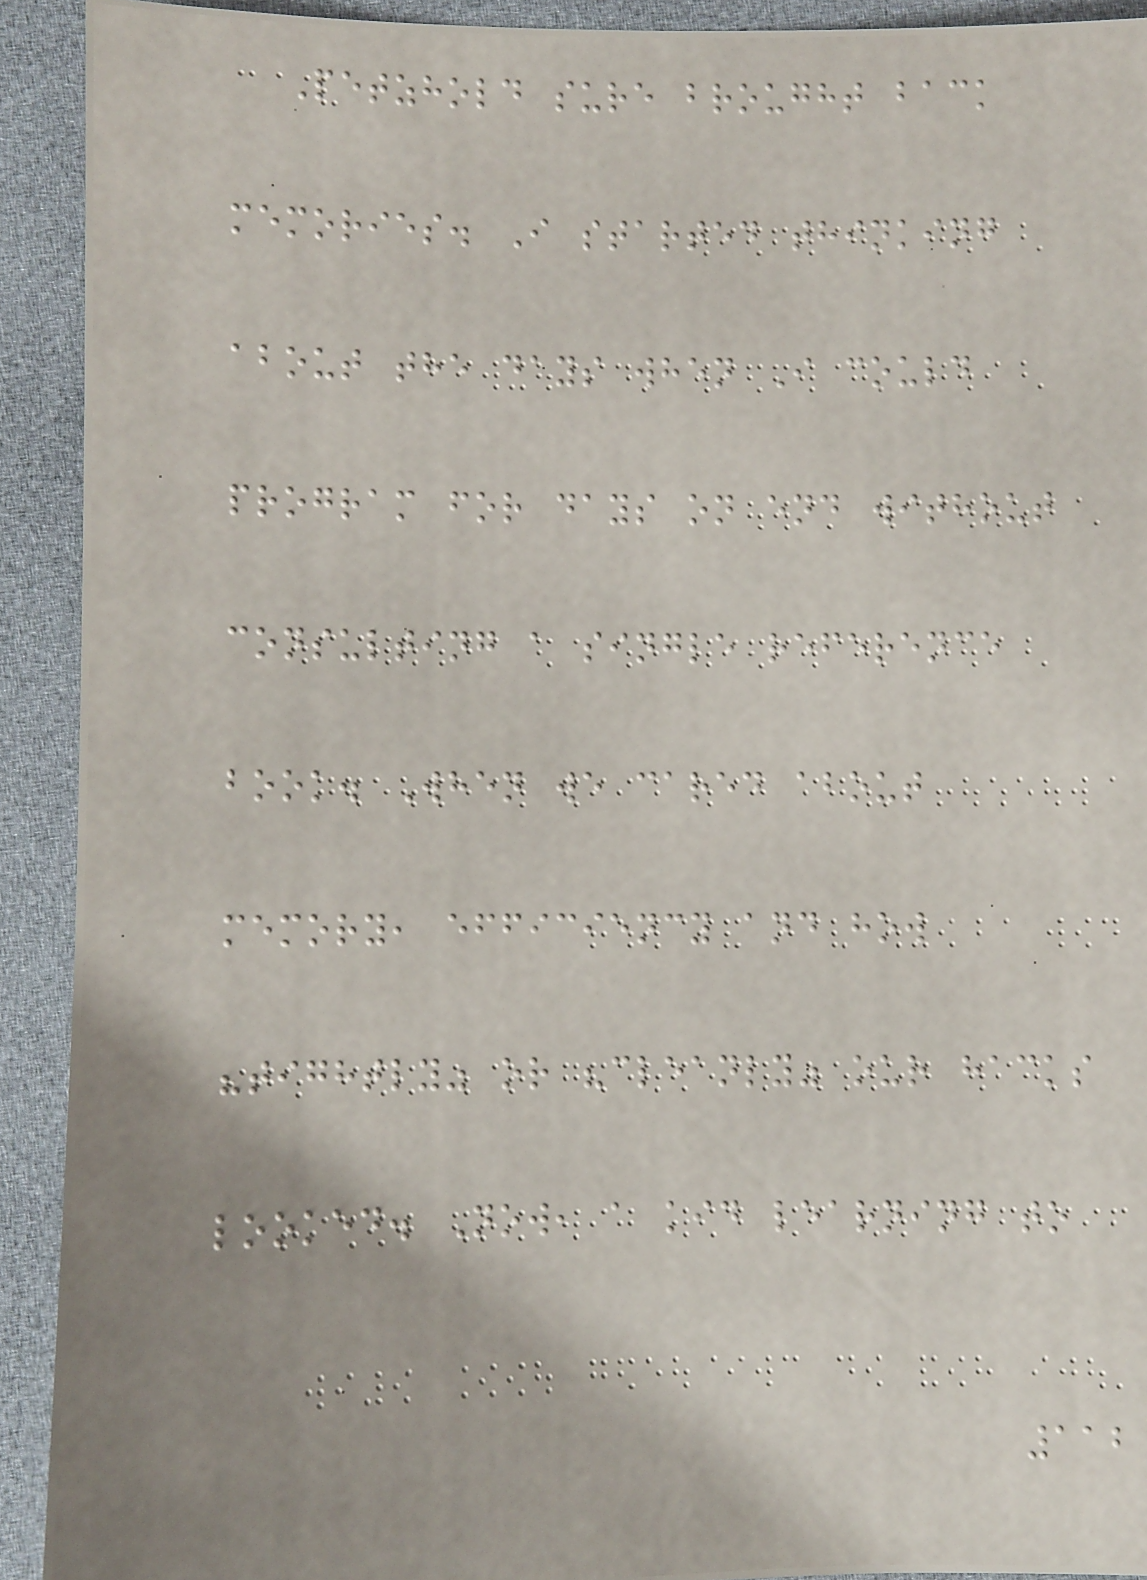Petzhold sure brought back
memories. I started thinking
about the days when I could
program for days on end without
consulting a single reference
book. When we cared about
memory, efficiency and how
"tightly" or "cleanly" our hacks
looked. Now, a kid learning to
112
